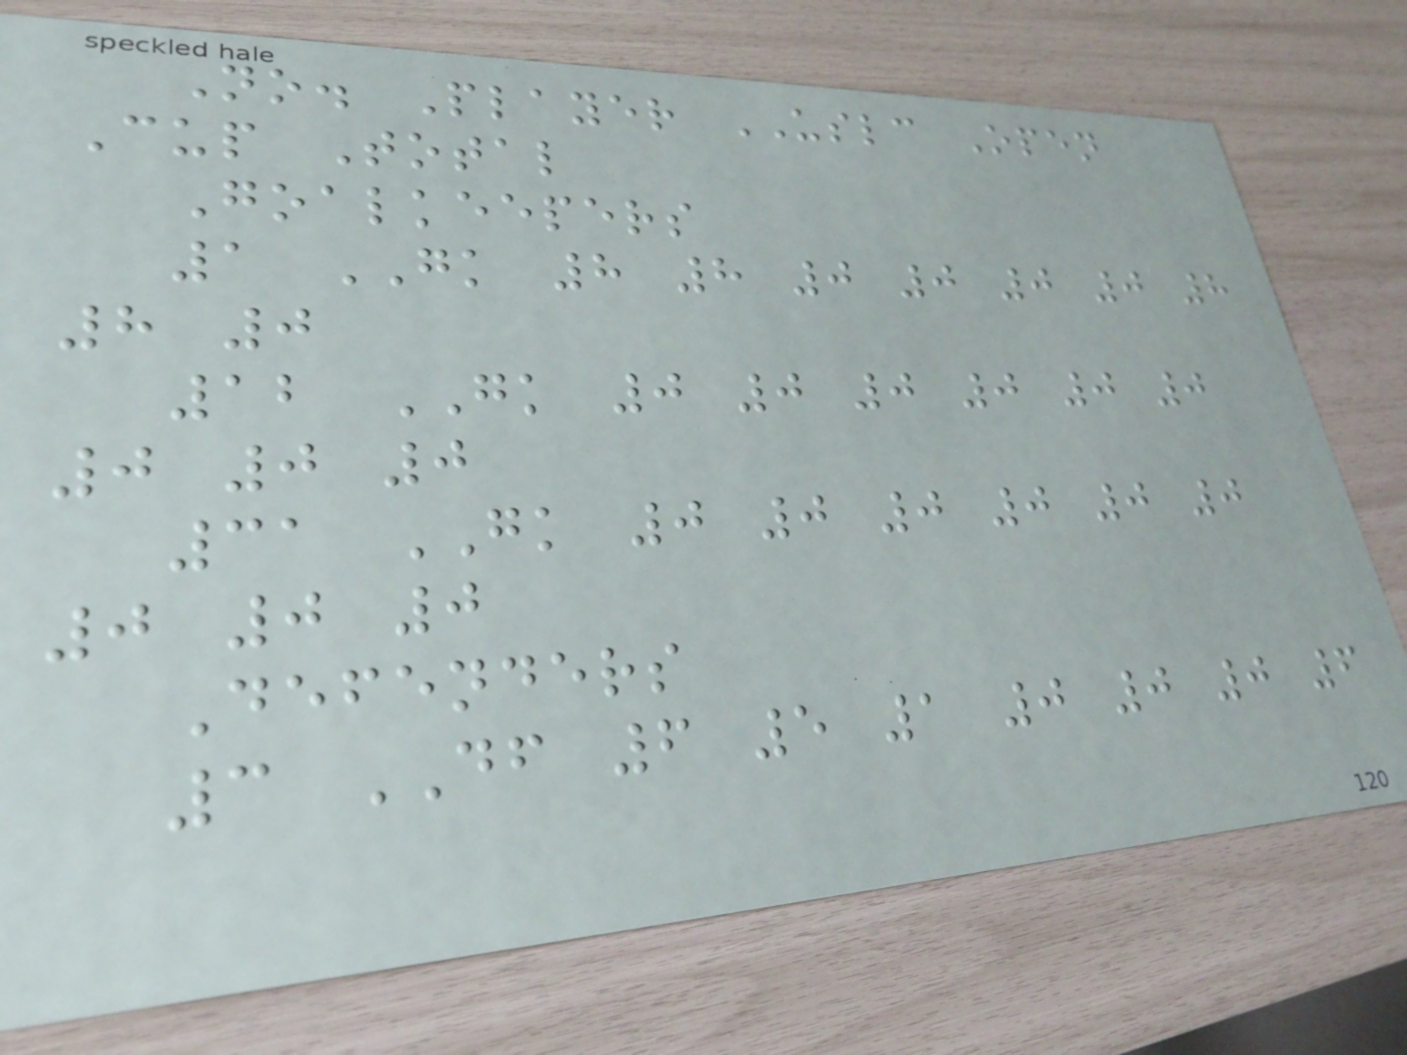No. Player USLC Open
Cup Total
Goalkeepers
1 GK 8 8 0 0 0 0 8
8 0
12 GK 0 0 0 0 0 0
0 0 0
31 GK 0 0 0 0 0 0
0 0 0
Defenders
3 DF 6 5 1 0 0 0 6
